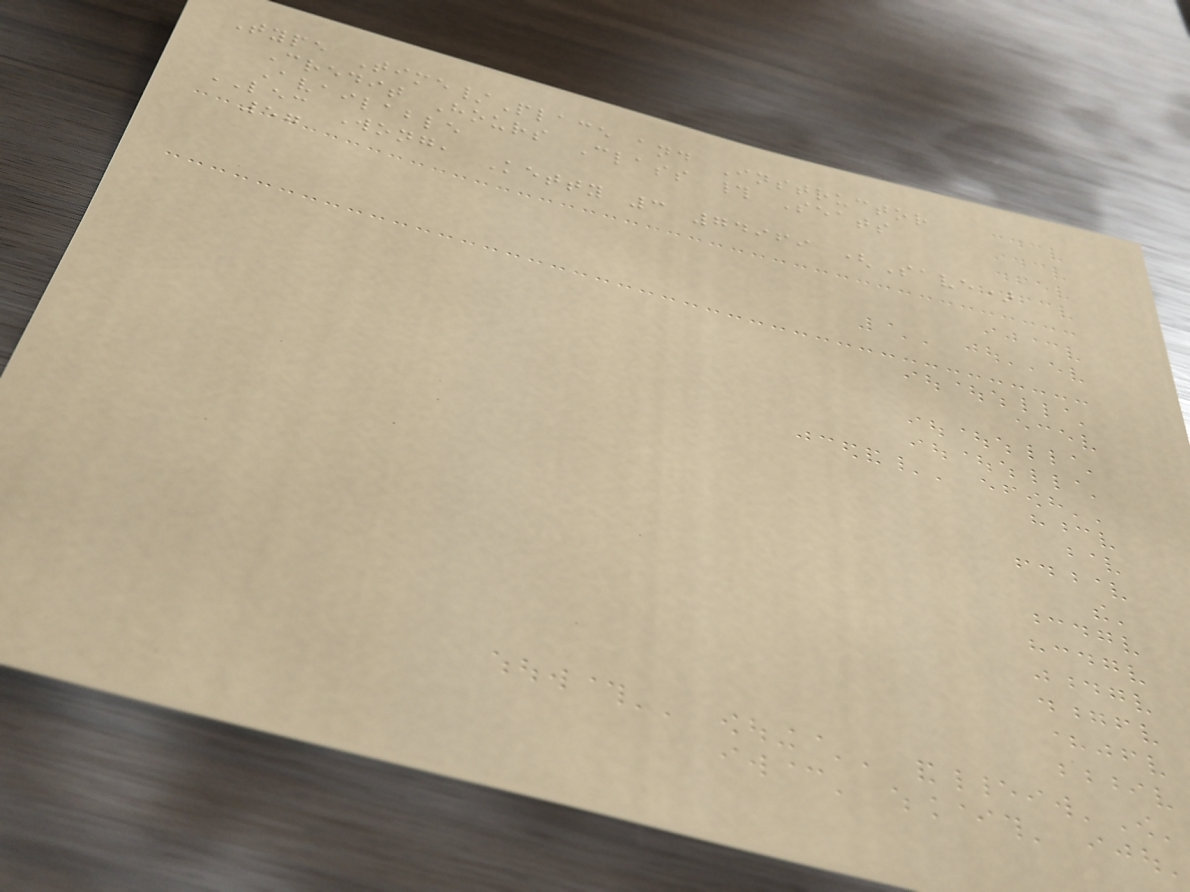Type Time/Place and Instructor
Credit Hours Class # Seats
Available
LEC Wong, Ketty 3 74969 (Save)
57
